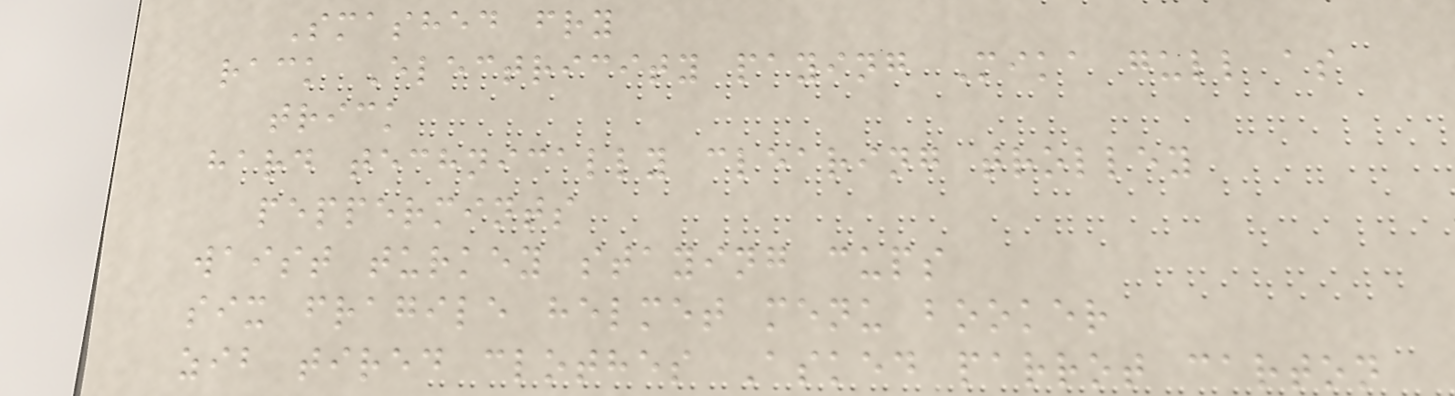Smashed fry
rack Electricity paying Mika gull as
trick
hard technically clearing trolley
peppermints
waist turkey staying cups
six fragile helmet menu booker
zib tired clothes Asked parrot carton
